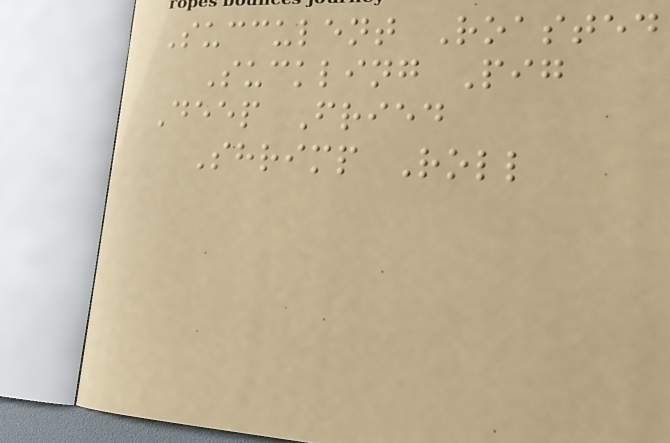Succulent Roasted
Suckling Pig
Deep Fried
Shrimp Roll
